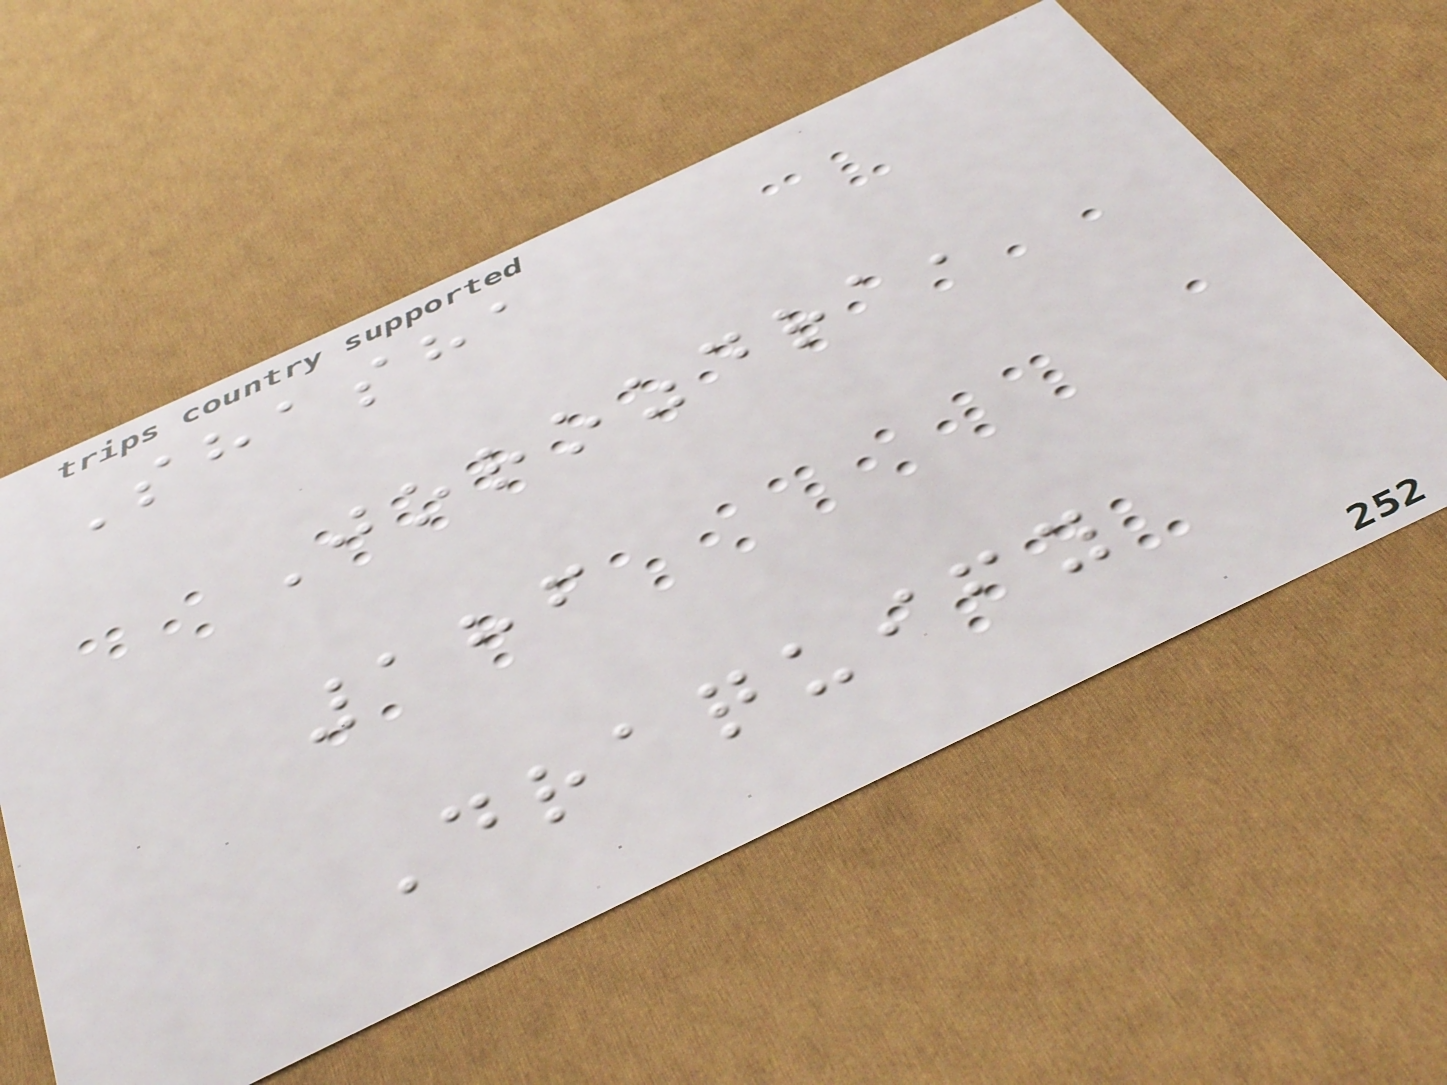Shasha
Jorozdra,
186
Draquify
